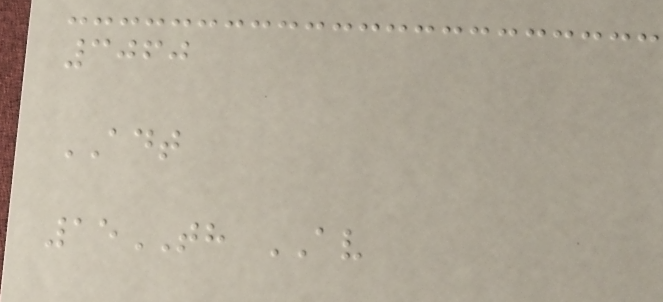3060
ADT
15TH AV
